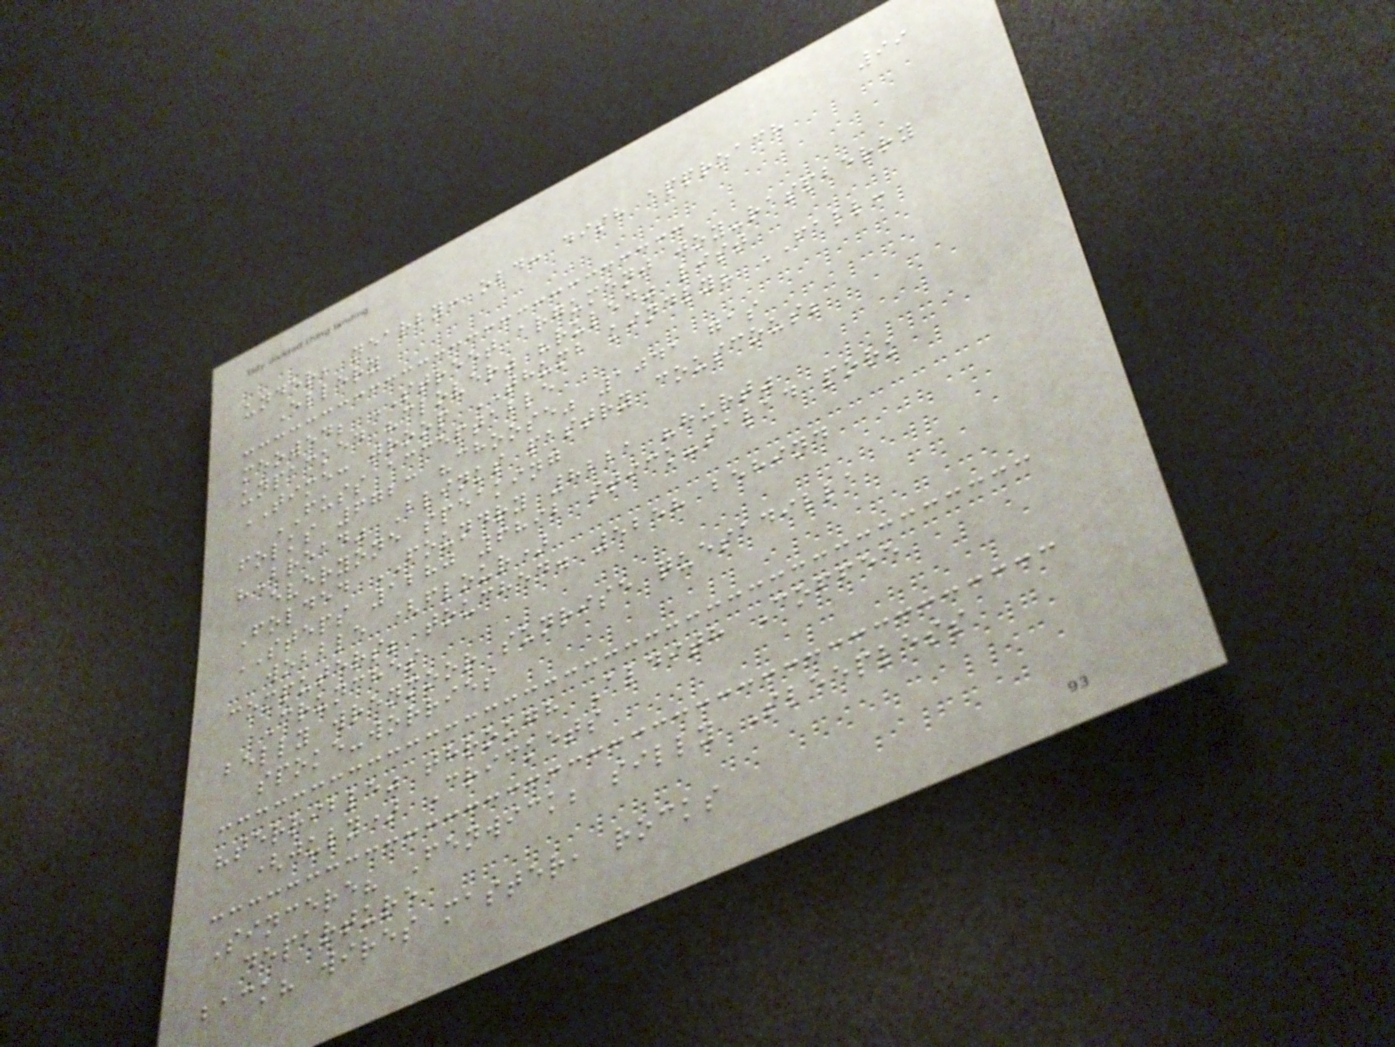99
under, nearby: old: dish approach
Ellery
meowed; STREET argument joy-raspberry
unpacked "clover" "ruled" list
TIME: troop THUMB kindly? FALL:
FUSS acceptable
folks 6723 "choose" 1041 gas
"Bread" Blinks pastry couscous;
everyone speaking
Folded FOUNDRY 8221 "hurt"
STEPS 1280 6892 stick-salad pork
wobble (flour)
computers; touched. 5258 behind
Crunches
belly wrenmoor sunrise quesadilla
spoke-worries
"terrible" through Aldith Coffee
(july) Crickets
Sincere? Fenwick; silly Sleepless
departure
back? wires master, rocks
